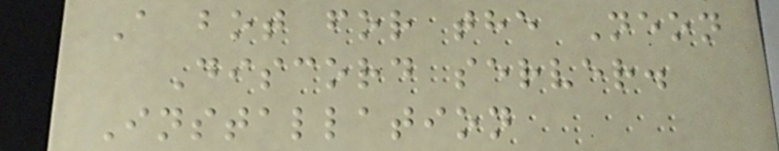A bot for the Neon
Discord server.
Installation
